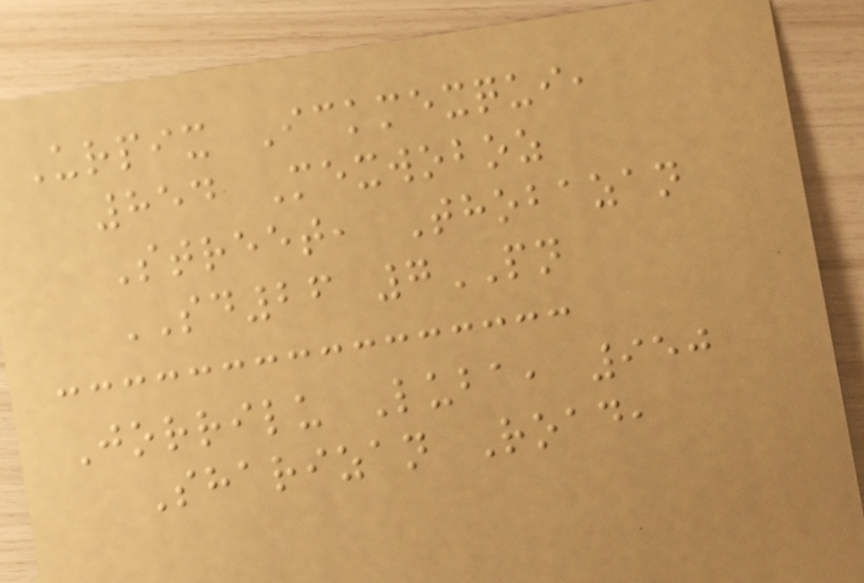Urpix Ickmexqui,
854 Mexwoboz
Street, Thobazan
SD26 7PN
Jorrilu Luba, 950
Sharizan Road,
